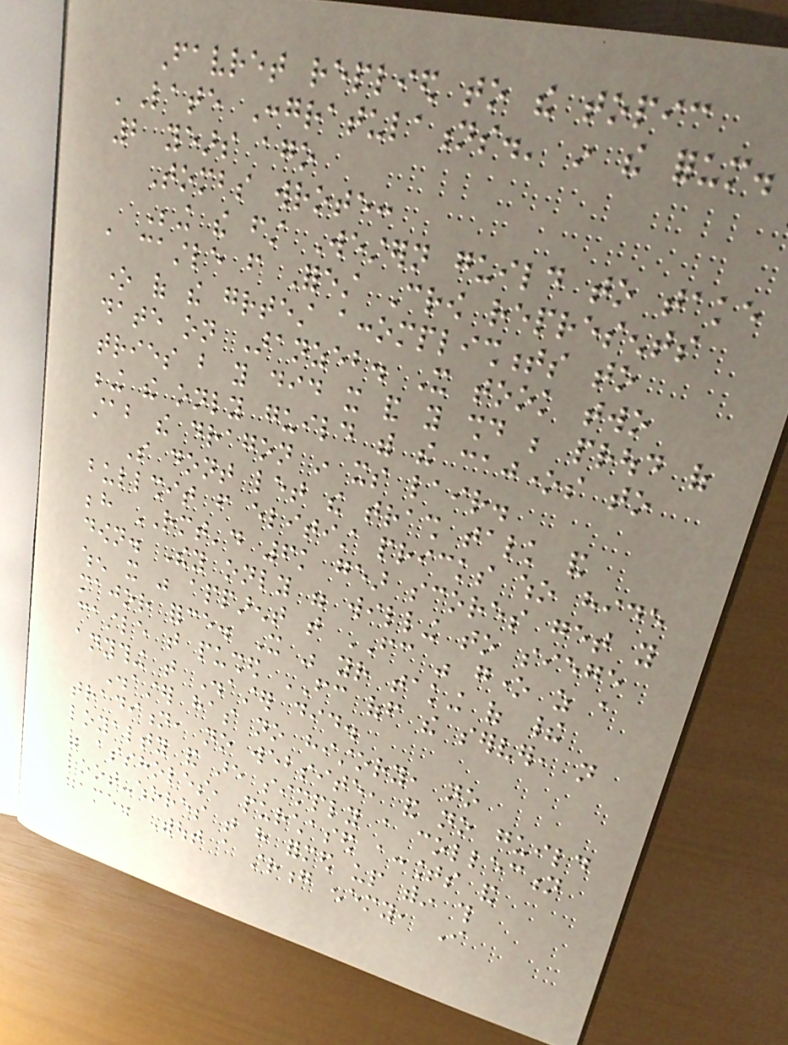Favret replied to the topic
'Late Congratulations.' in the forum.
2 years ago
Tombs wrote:
Being the first Western guild to take
a castle from Forest Crow represents
one of the greatest accomplishments to
date on Aranzeb. It took two
tries but you did it and you should be proud of
being the only guild with the cajones to
stab the dragon in its lair.
So dont let the trash talk and
bullshit from elitist pricks who hide
behind RMT'd 6k gear scores get you
down. They only were willing to siege
when it was apparent that FC was gone as a
major force. It was your taking of their
castle that pushed FC off the server, not
anything that Disaster did.
Disaster has no history, no
tradition, no website, and no guild
loyalty and are simply a collection
of assholes, purchased accounts and
loot-whores that have formed up within this
game. Without a strong enemy, I
